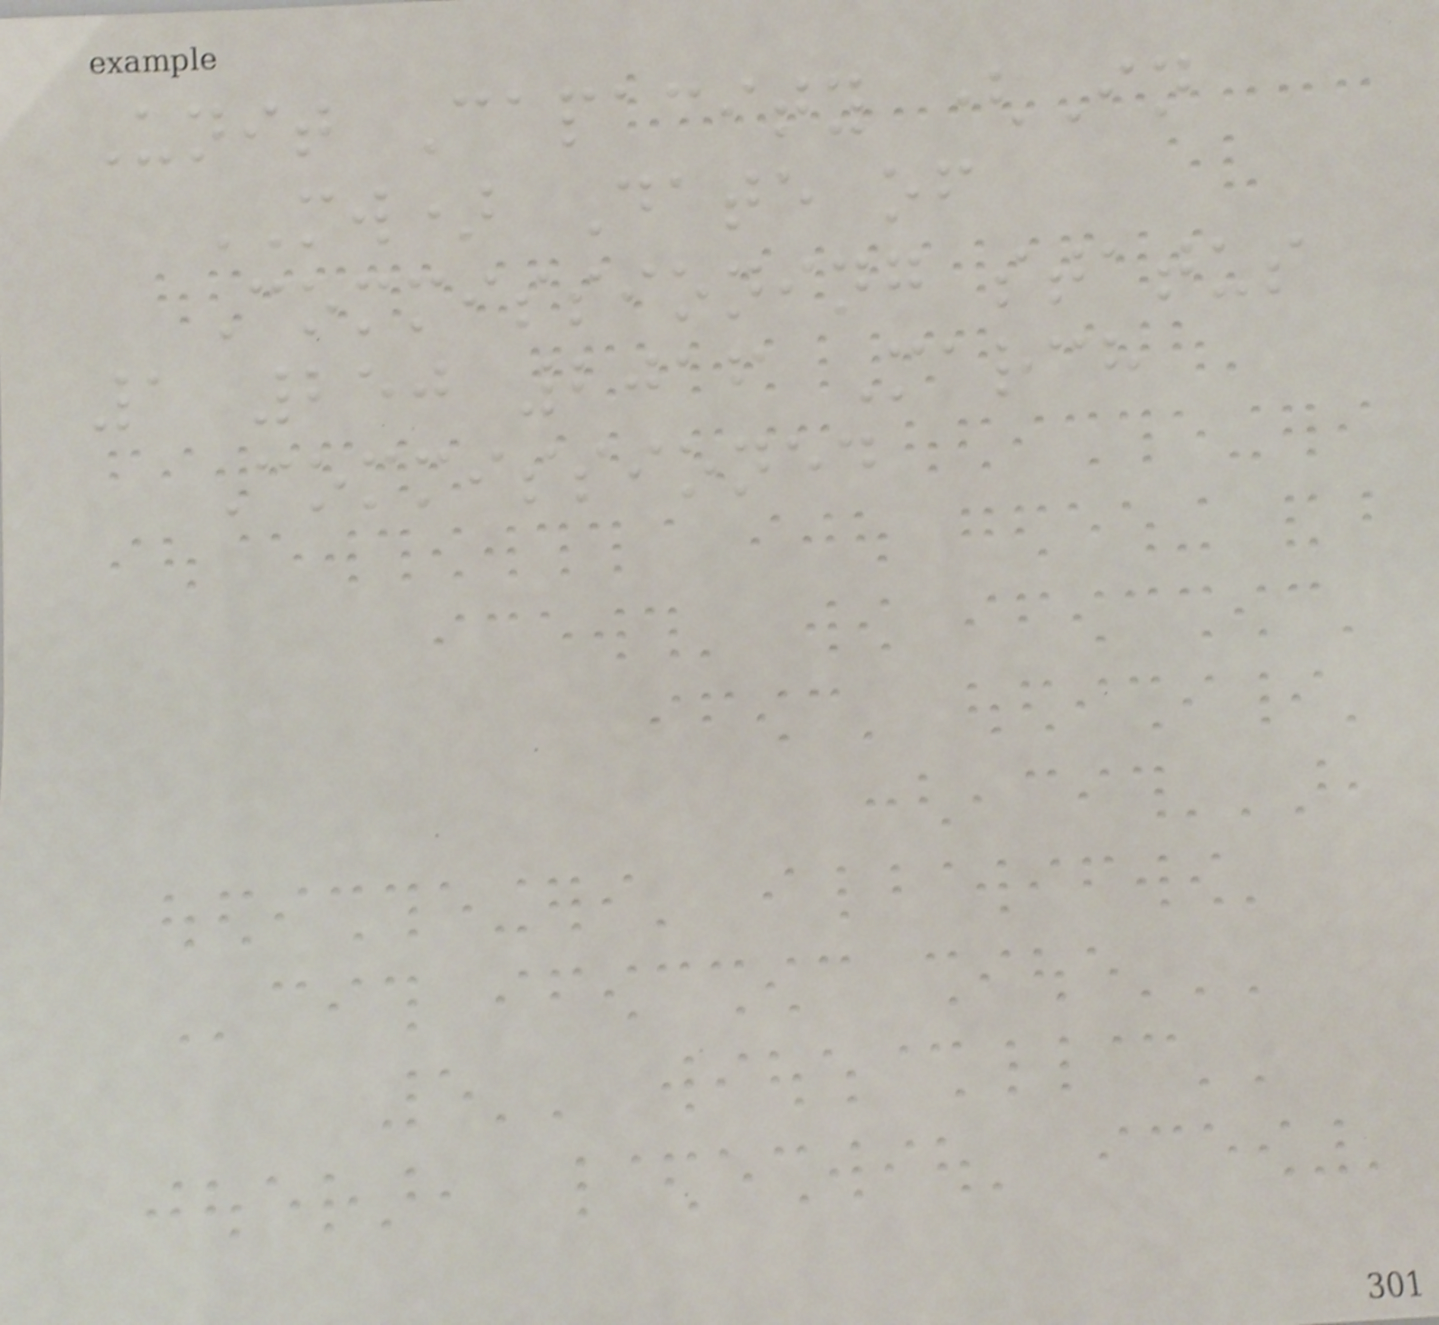Unit Capacity (In
MW) Date of
Commissioning status
1 250 2016 March
Commissioned
